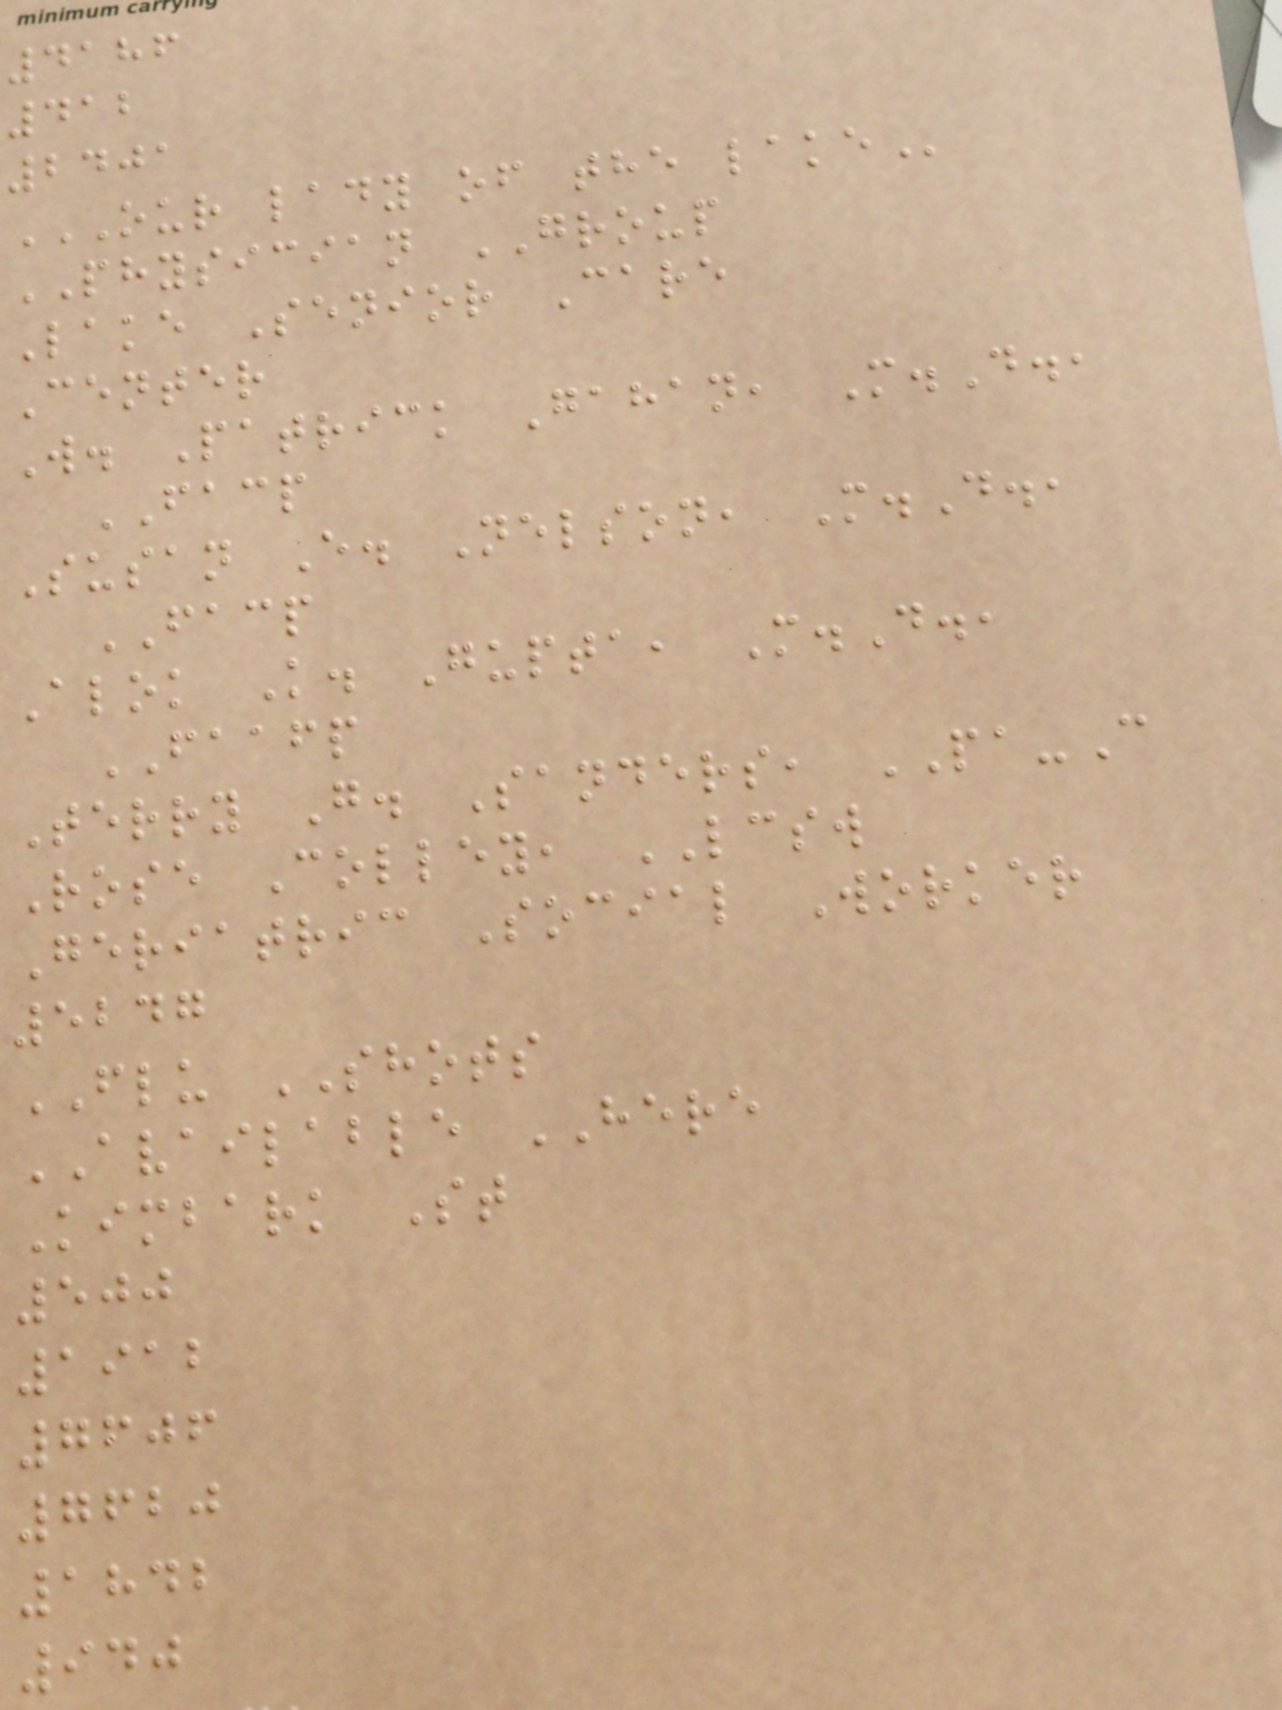4186
412
2401
OUR LADY OF THE LAKE
PHYSICIAN GROUP
Lake Senior Care
Center
W. Patrick Gahan, M.D.,
FACP
Susan E. Nelson, M.D.,
FACP
Alok K. Gupta, M.D.,
FAAFP
Terry G. Sanders, PA-C
Rose Colley, LCSW
Geriatric Social Worker
5247
FLU SHOTS
AVAILABLE HERE
Kimbark St
500
1912
7606
7620
1842
940
